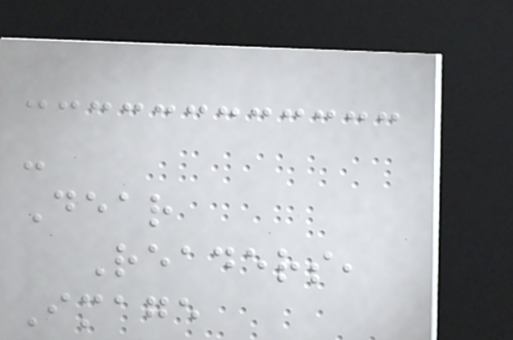-
Dear
Readers,
Image
